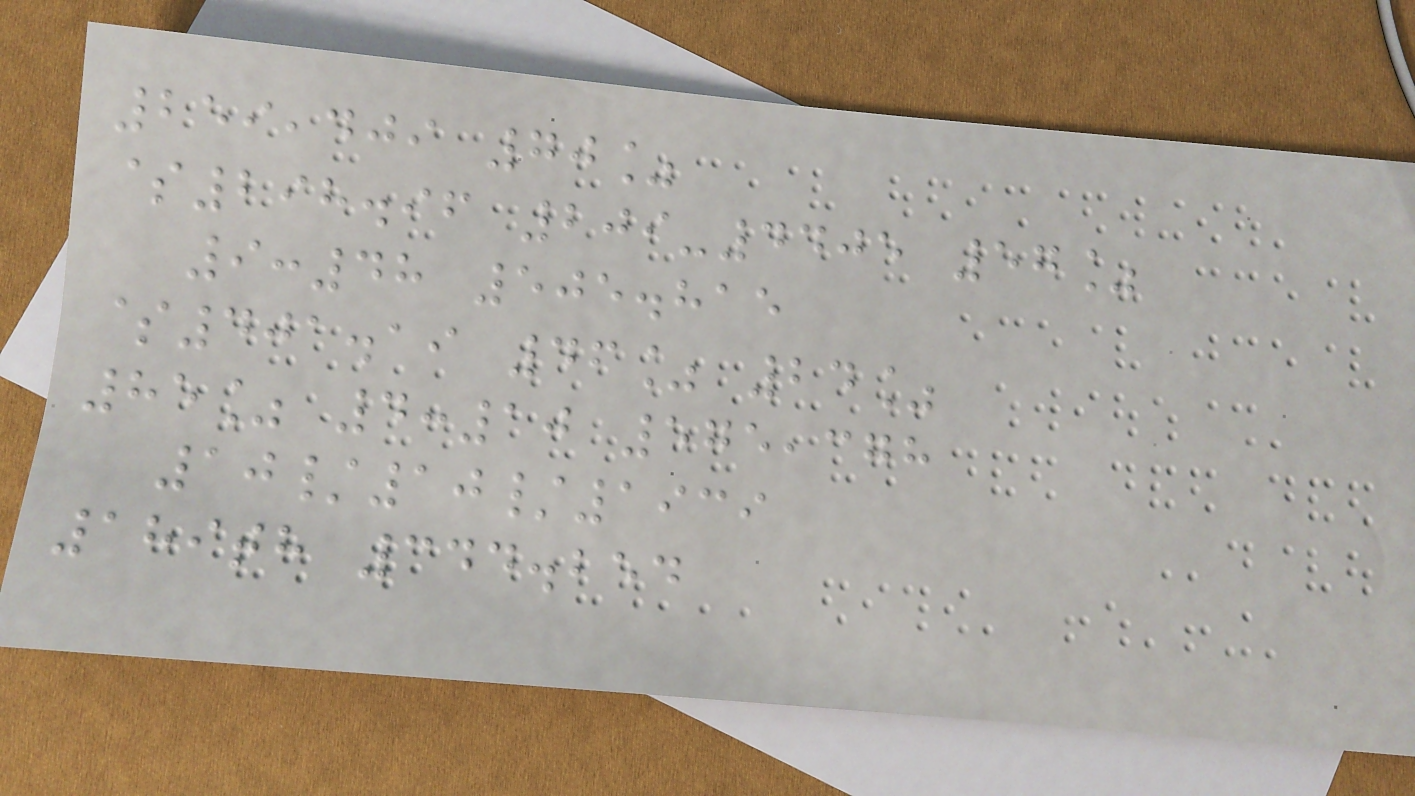259,409 70%
$298.96 209-4405 57%
9:48 505.815
$401.19 46% 24%
85% 4:10 575,378
10/10/1939
189th 344.254
